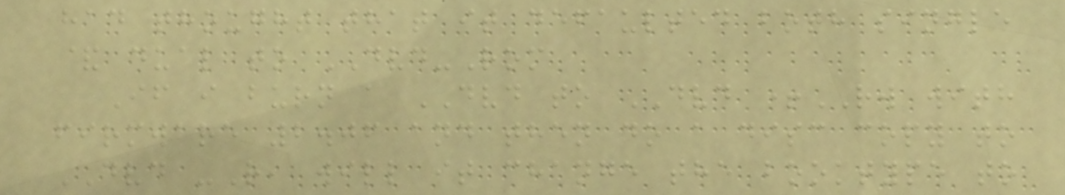had thought that it defaulted both single
& dual to DVD-Rom
If i burn a DVD to DVD +RW with
firmware 2.06 and then do a disc copy to
DVD -R, will it change the booktype to
